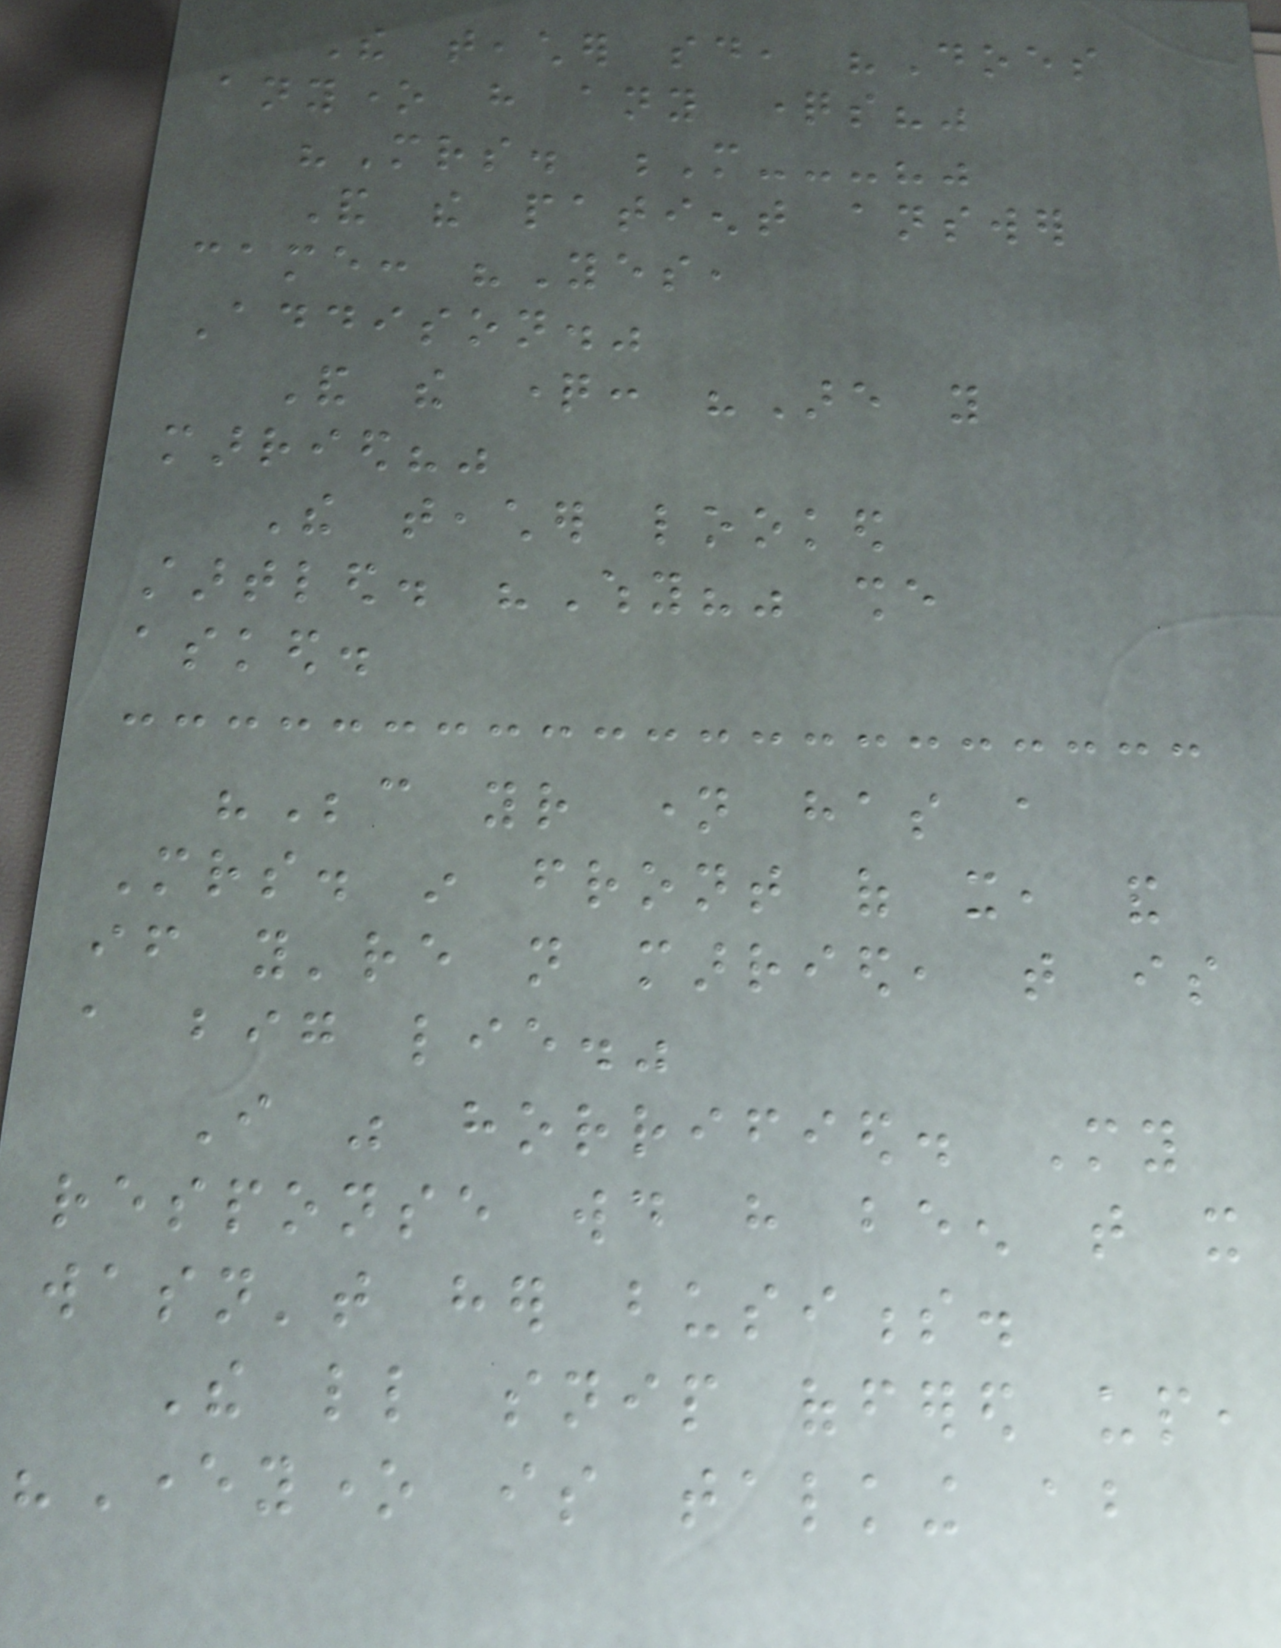The teacher said, "Does
anyone have any questions?"
"Mrs. M---?"
And the patient answer
came: "Yes,
Addison."
And the question: "Are you
married?"
The teacher looked
startled. "Why?" she
asked.
"Because your name has a
Mrs. in front of it, and
if you're not married, that is
a big lie."
I was horrified. My
response would have been that it
wasn't her business.
The little snip offered up,
"Everyone is talking about
